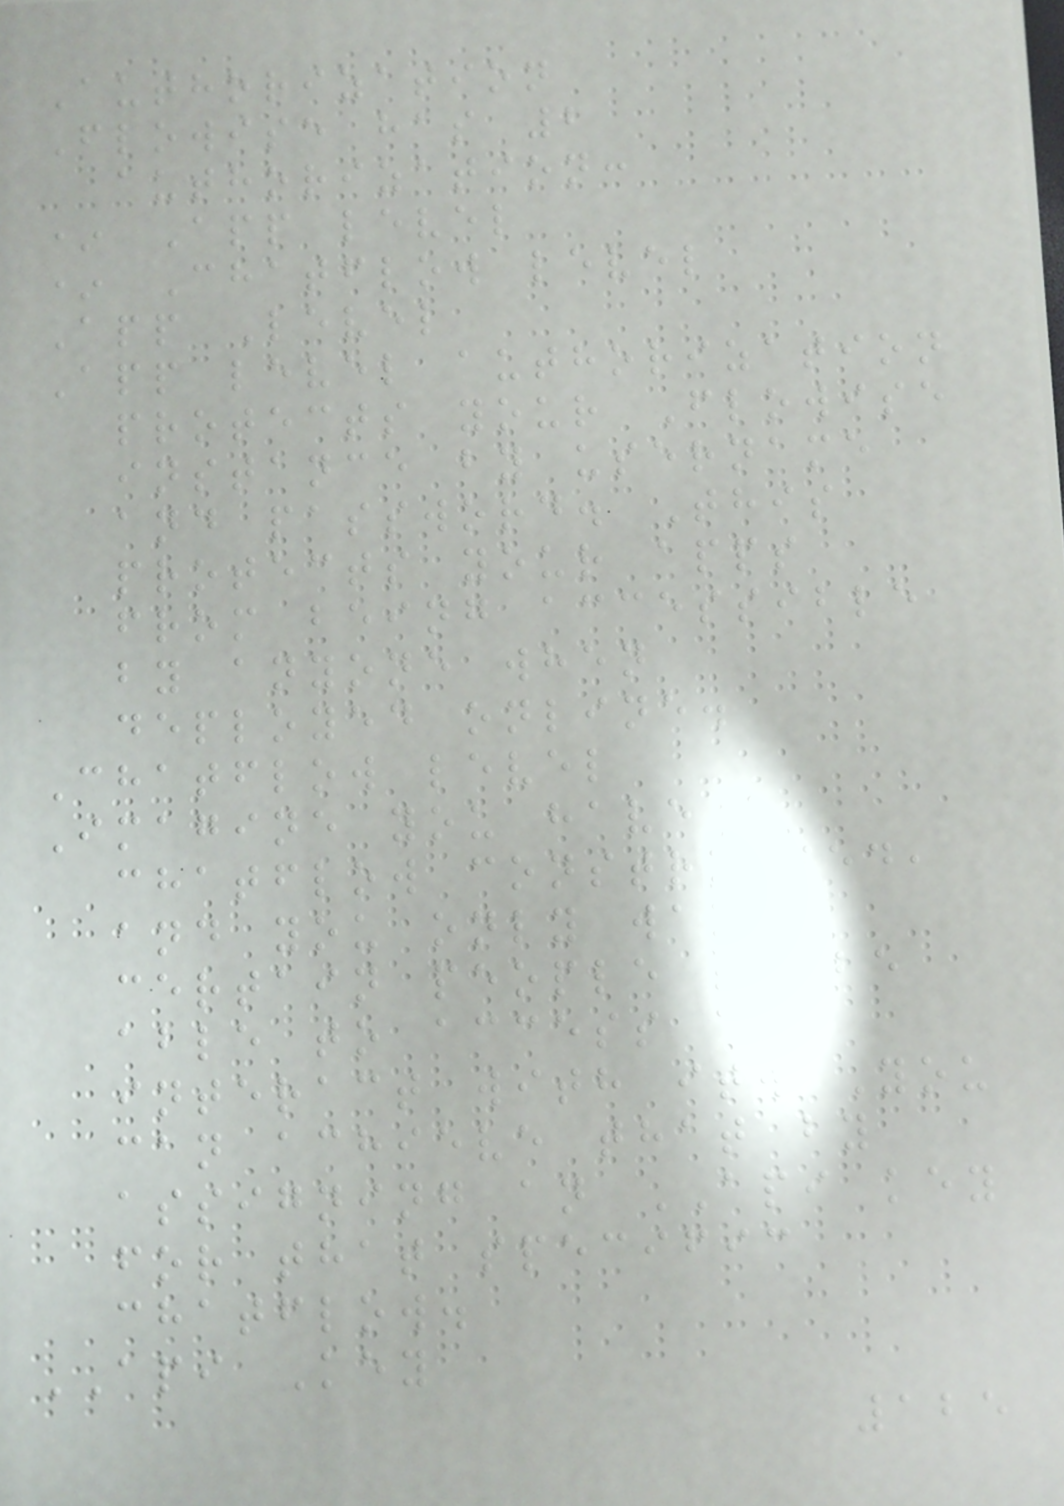Authorization
Flowise has 2
authorization:
* App level
* Chatflow level
App Level
App level authorization
protects your Flowise
instance by username
and password. This
protects your apps
from being accessible
by anyone when
deployed online.
Chatflow level
Imagine you have a
chatflow constructed,
and you only want
certain people to be
able to access and
interact with it. You
can achieve that by
assigning an API key
for that specific
chatflow.
API Key
125
